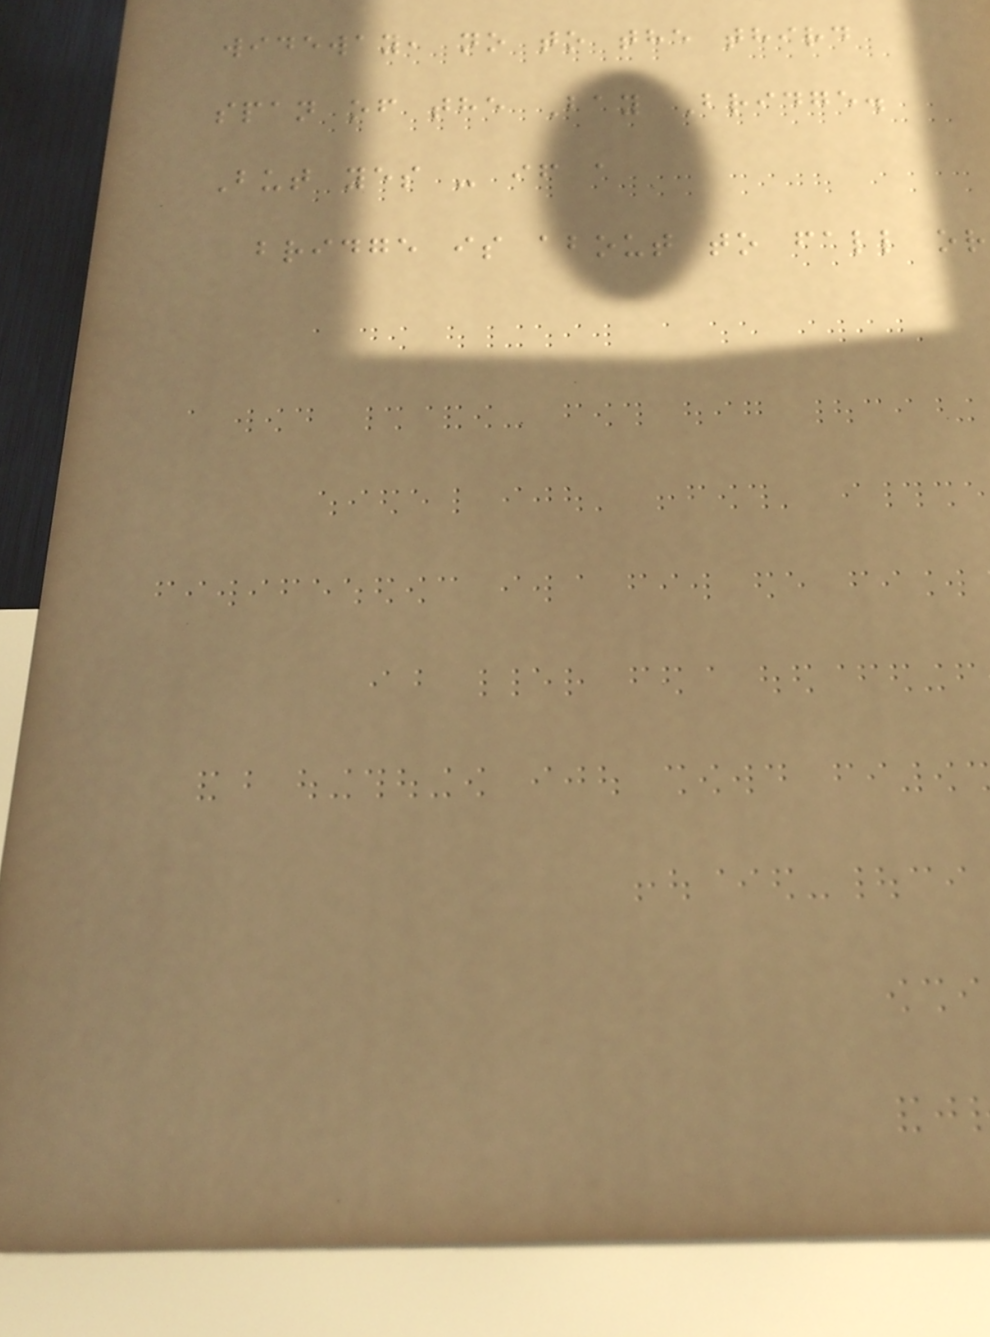wideway, no to the third
span of the Bay Bridge.
But yes - if a
bridge is about to fall or
